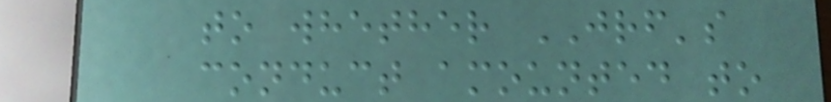to whether JRF's
conduct amounted to
